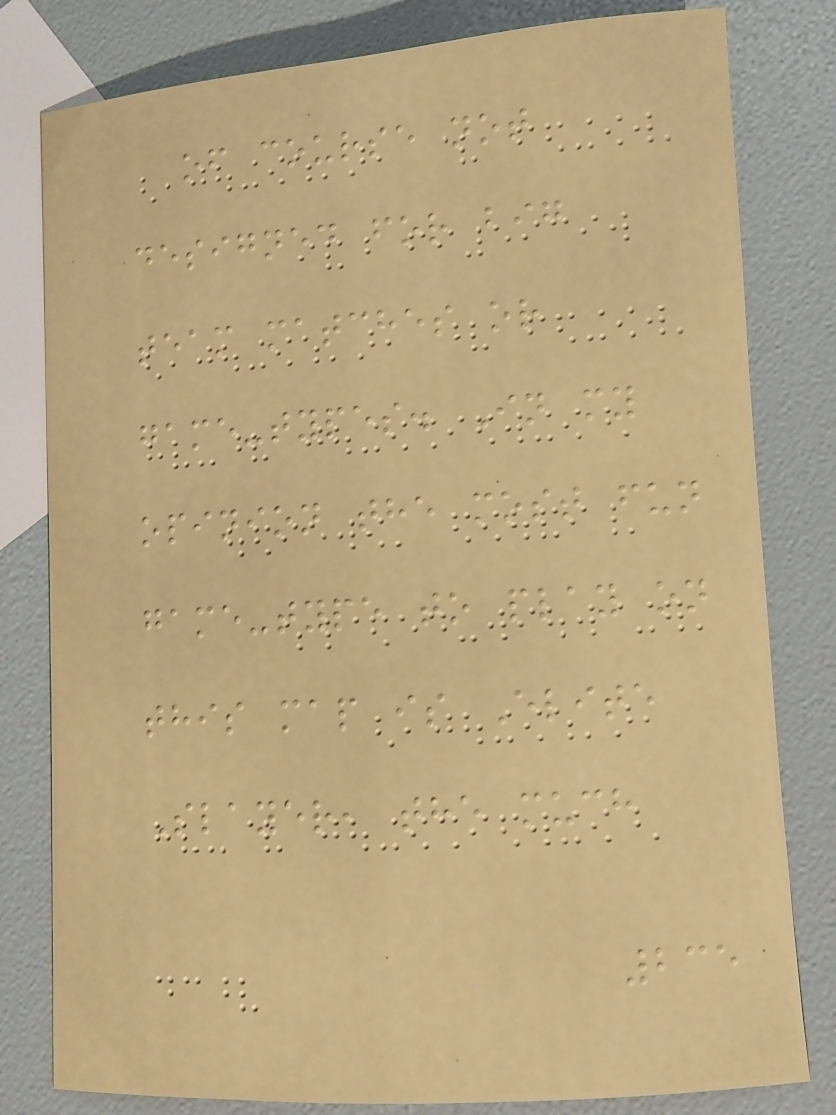of course not
designed for big
team matches or
game-types. In my
opinion the most fun
game-type to play on
this map is Elite
Slayer, the much
235
